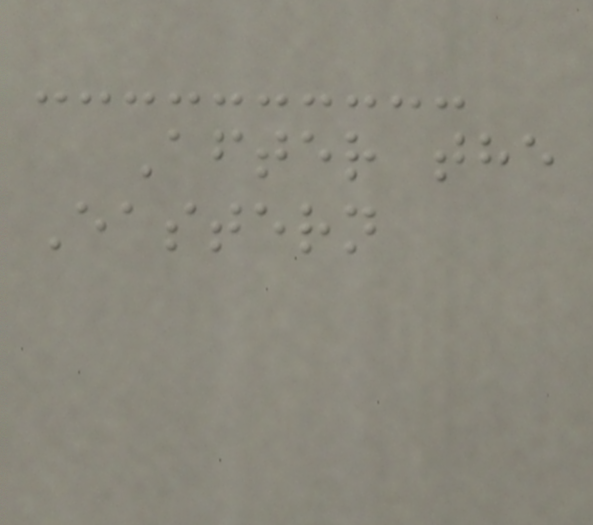After the
Eastern
